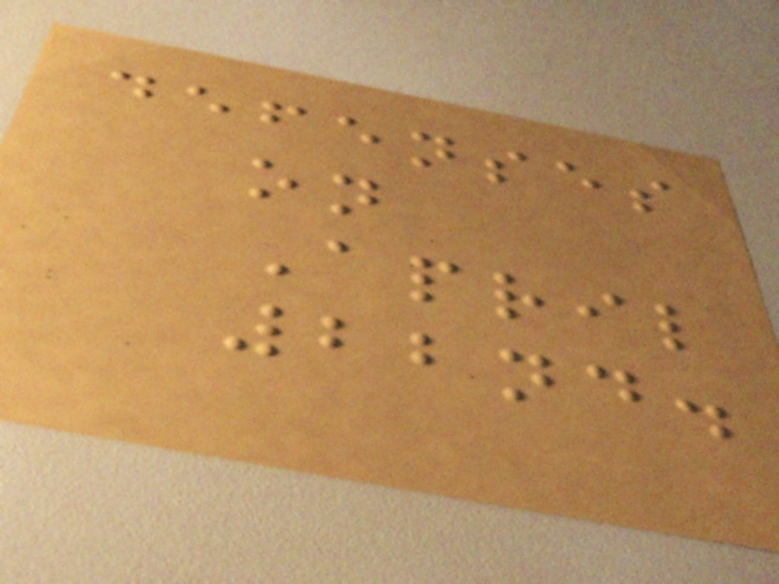defenses
on
April
22nd.
